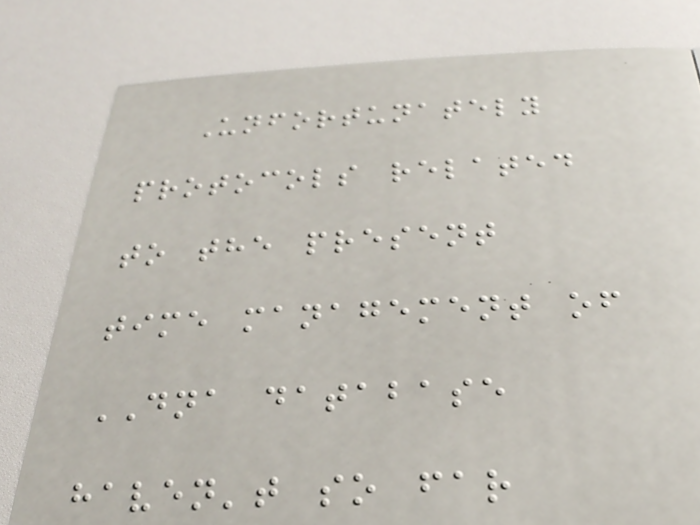Unfortunately
protocols related
to the present
time management of
DNA database
haven't so far
